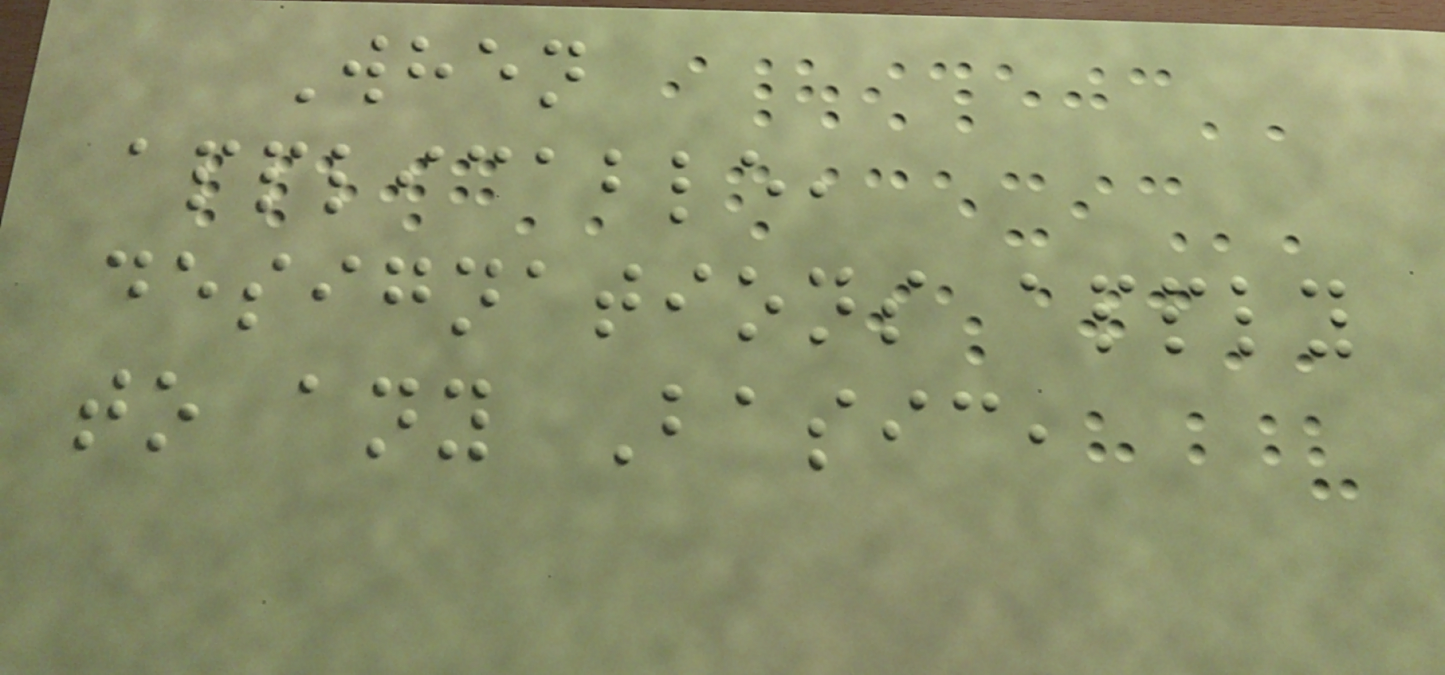When
applicable,
designations apply
to any Basic,
